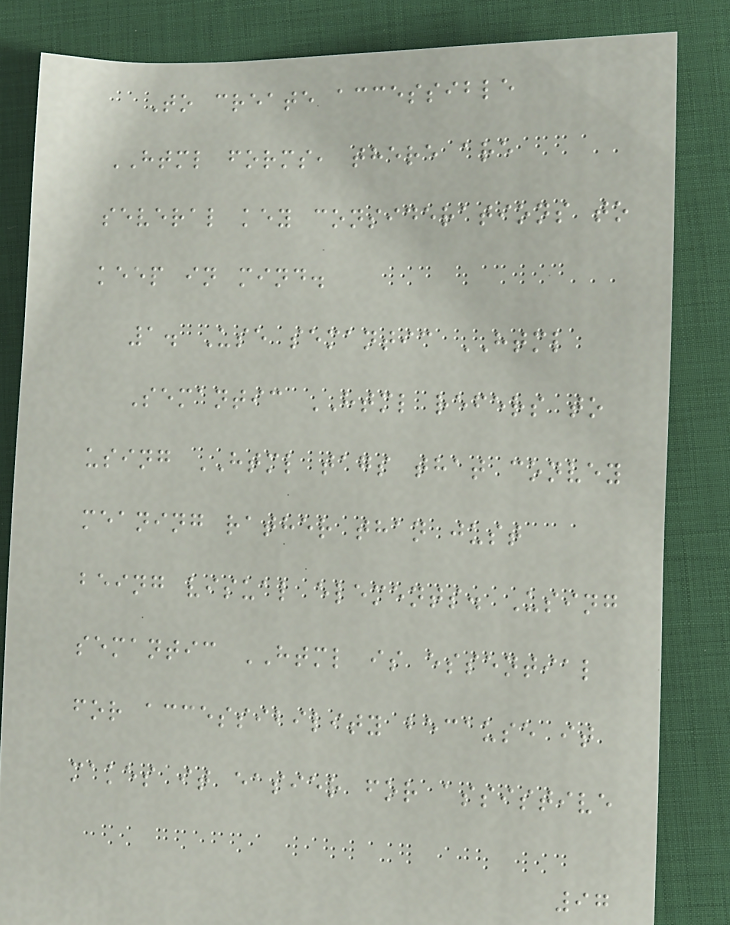To create accessible
HTML forms, there are
several key considerations to
keep in mind.
1. Use semantic HTML
Semantic HTML refers to
using HTML tags that convey
meaning rather than just
being visual elements. Using
semantic HTML is essential
for accessibility because it
makes it easier for assistive
97
